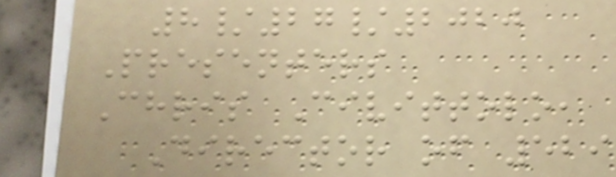8/27/2020
Presenters
Chris Civittolo,
Director of 529
